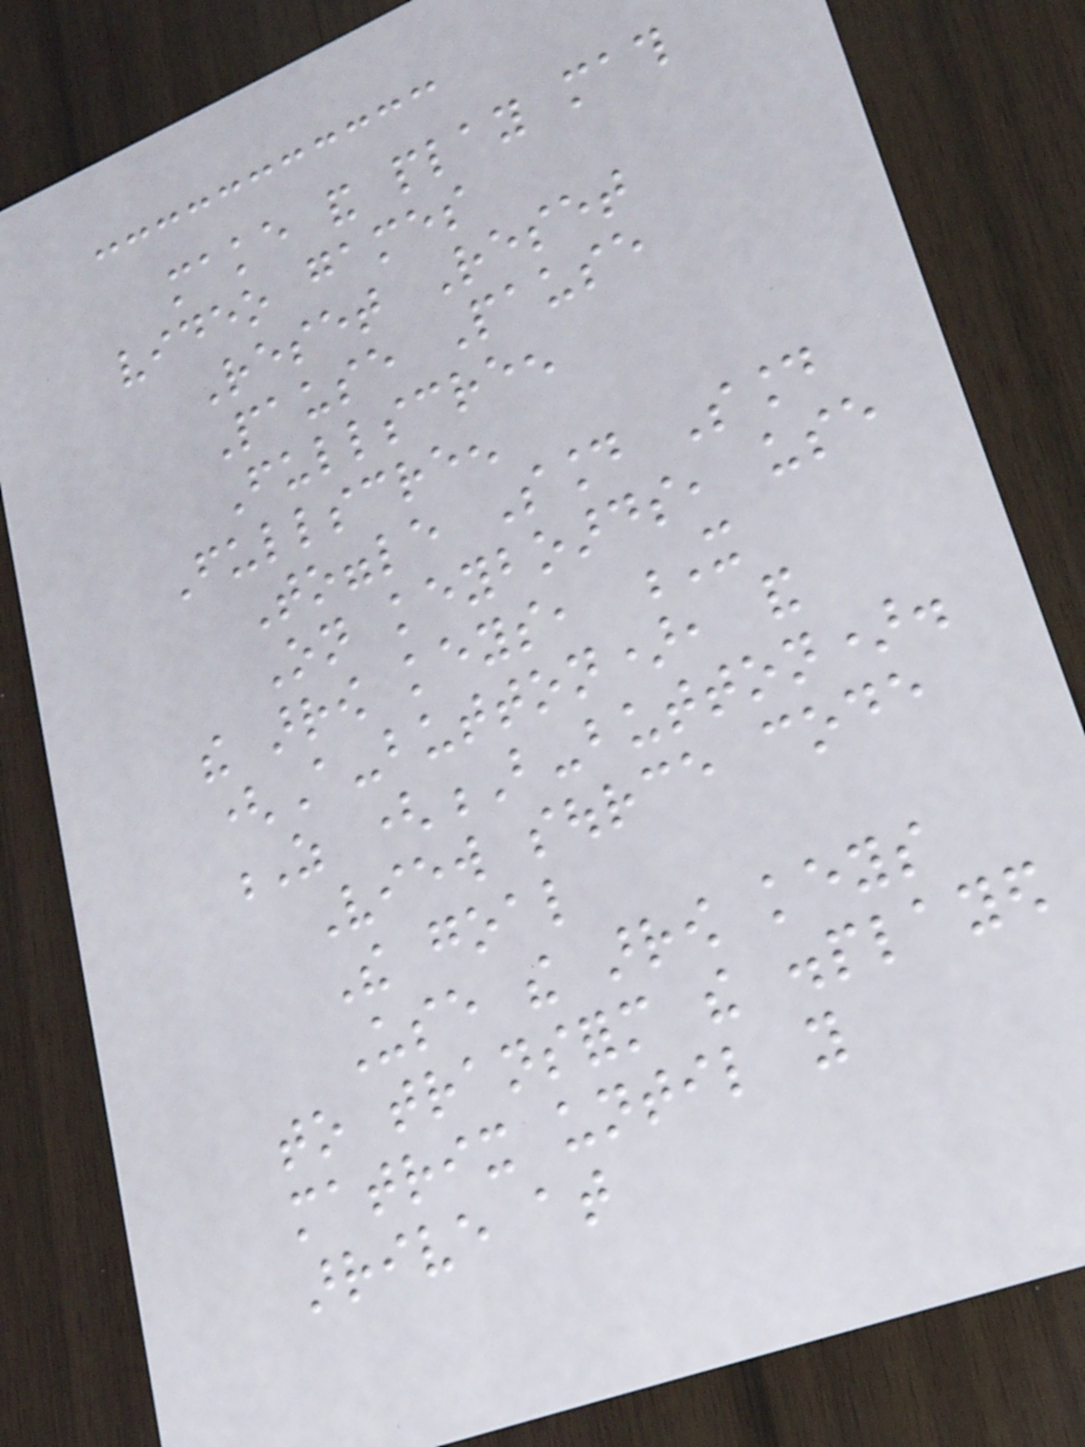make and play math
video games
Reset Reset
Pause Pause
Fullscreen
Fullscreen
Toggle Sound Sound
On keyboards, use
the arrow keys, X
(A-button), and
Z (B-button).
View source code
The goal
Use the arrow keys
to transform the displayed
matrix until you
arrive at
